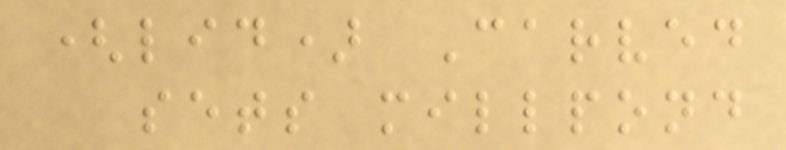(lid) Carved
sets millpond
